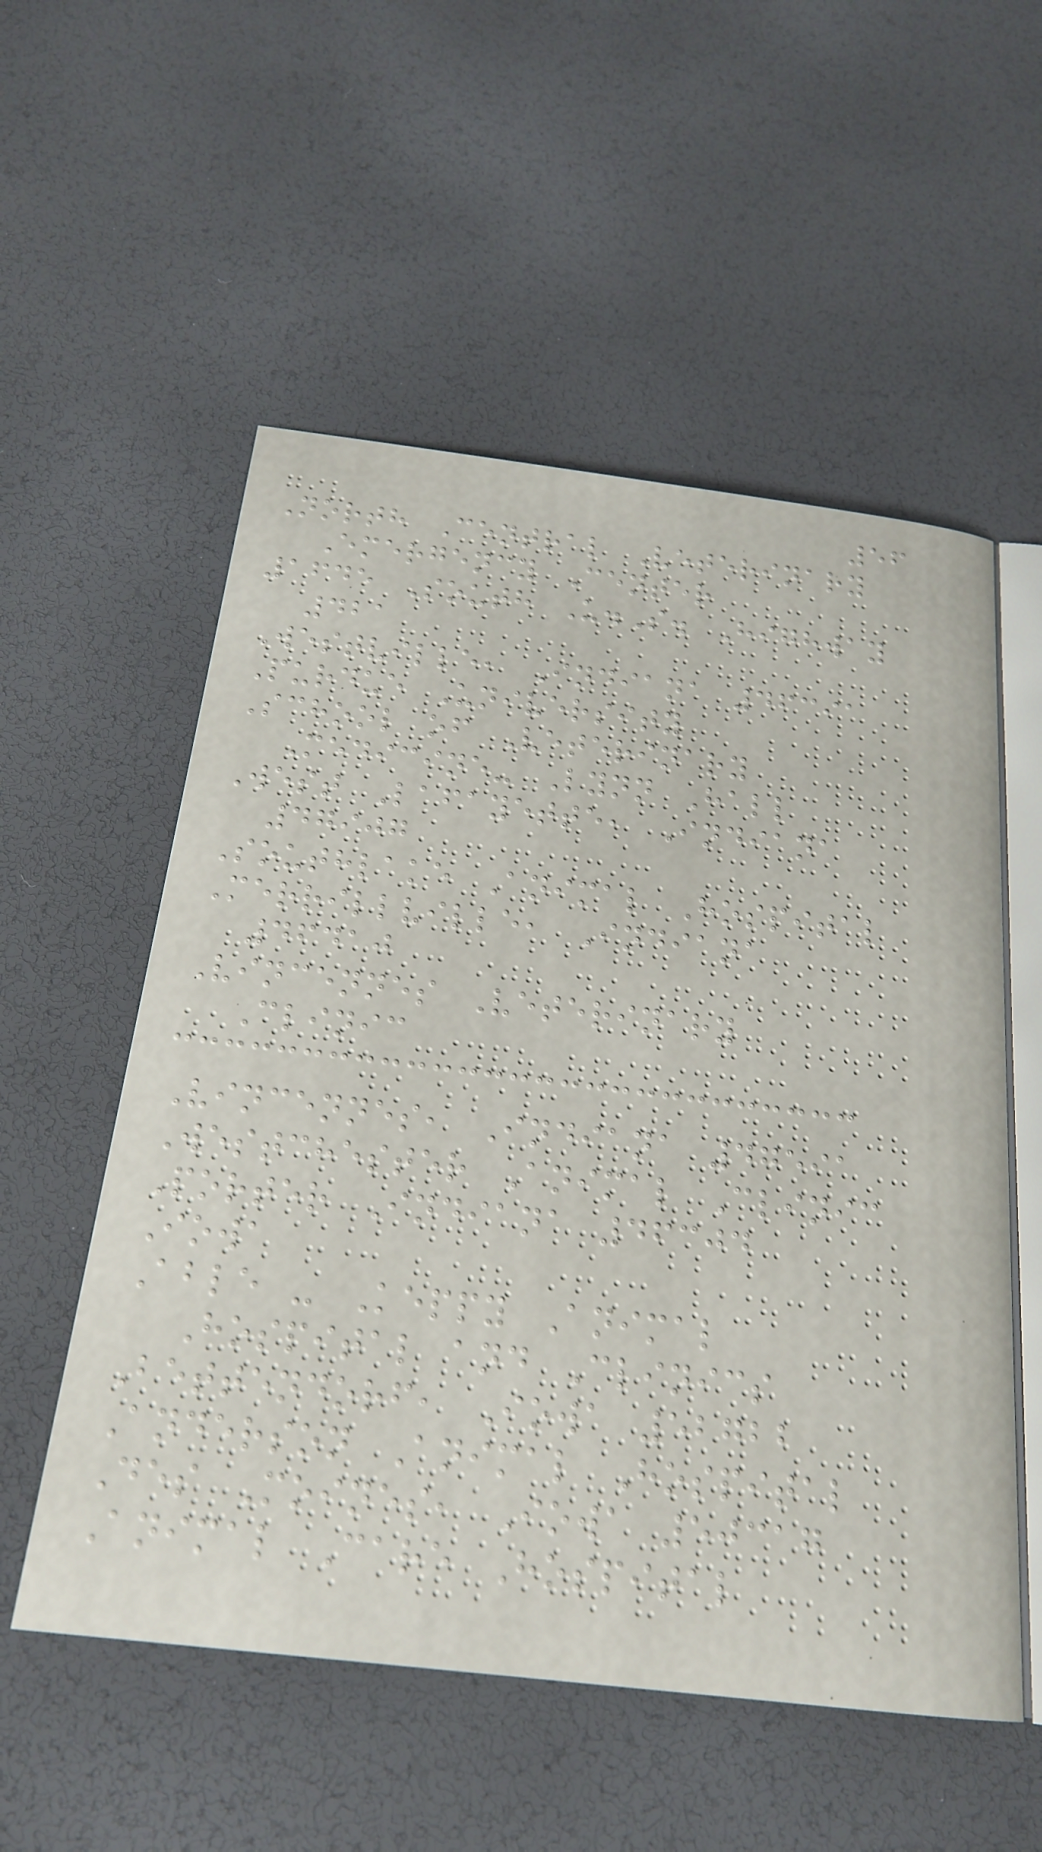56
North Central Veterinary
Emergency Center
1645 South U.S. Highway
421
Westville, Indiana 46391
Purdue University
School of Veterinary
Medicine- Lynn Hall
West Lafayette, Indiana
47907
Southlake Animal Hospital
Merrillville, Indiana
46410
Vincennes Veterinary
Clinic
Vincennes, Indiana 47591
Westchester Animal Clinic
Porter Indiana 46304
Iowa
Able - Keppy Animal
Hospital and Clinics
Bettendorf, Iowa 52722
Anderson Animal Hospital
Des Moines, Iowa 50317
Animal Care Hospital
